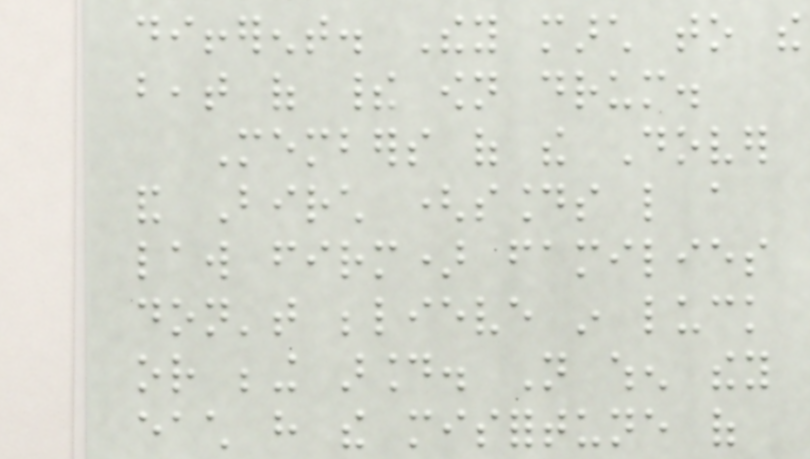different. They march to the
beat of their own drum.
Members of the Dover
and Birch (sounds like a
law firm) families
don't believe in luck
or being around. Not when they
each have the misfortune of
